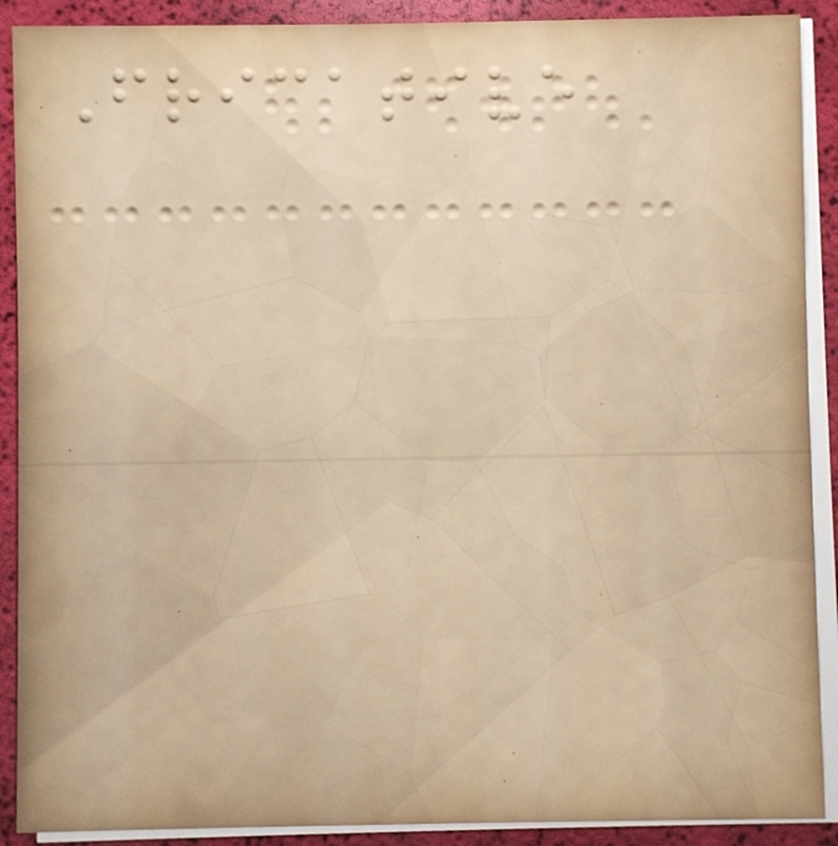Fricative
